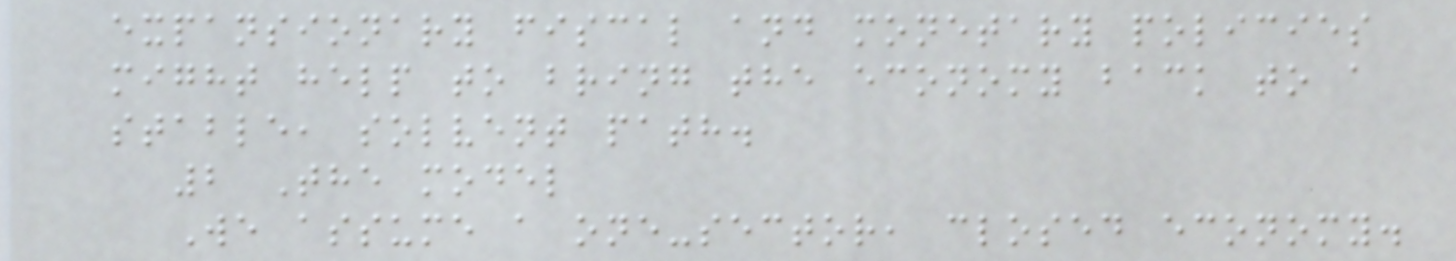expansionary fiscal and monetary policies
might help to bring the economy back to a
stable, solvent path.
2 The model
We assume a one-sector, closed economy.
